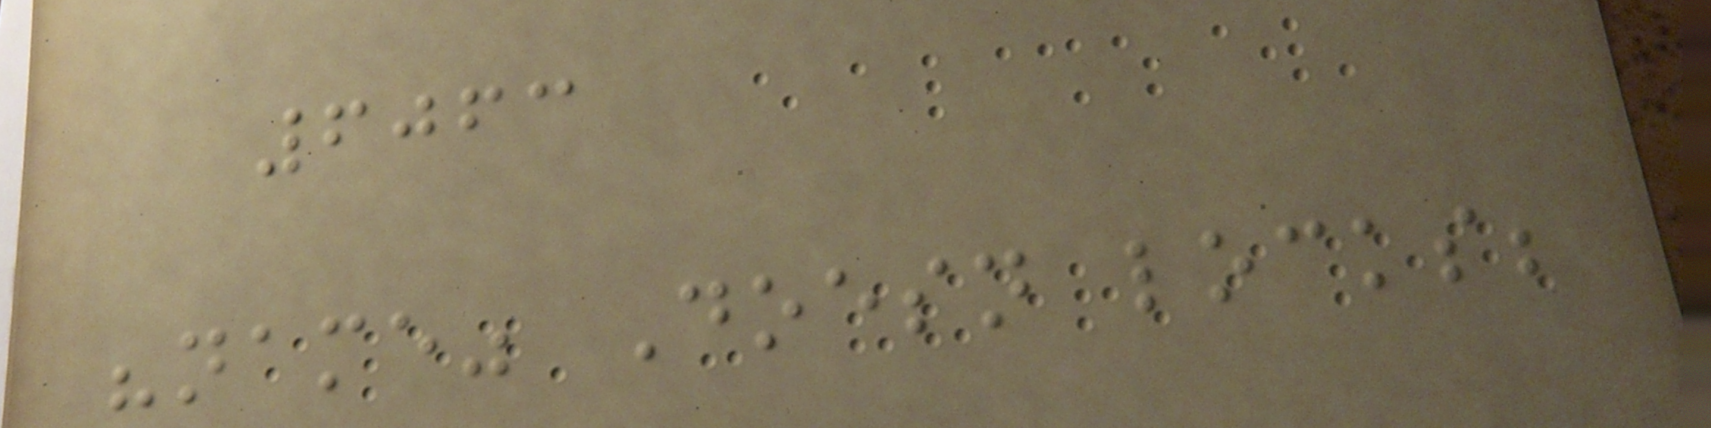6063
"name" Doesn locks;
